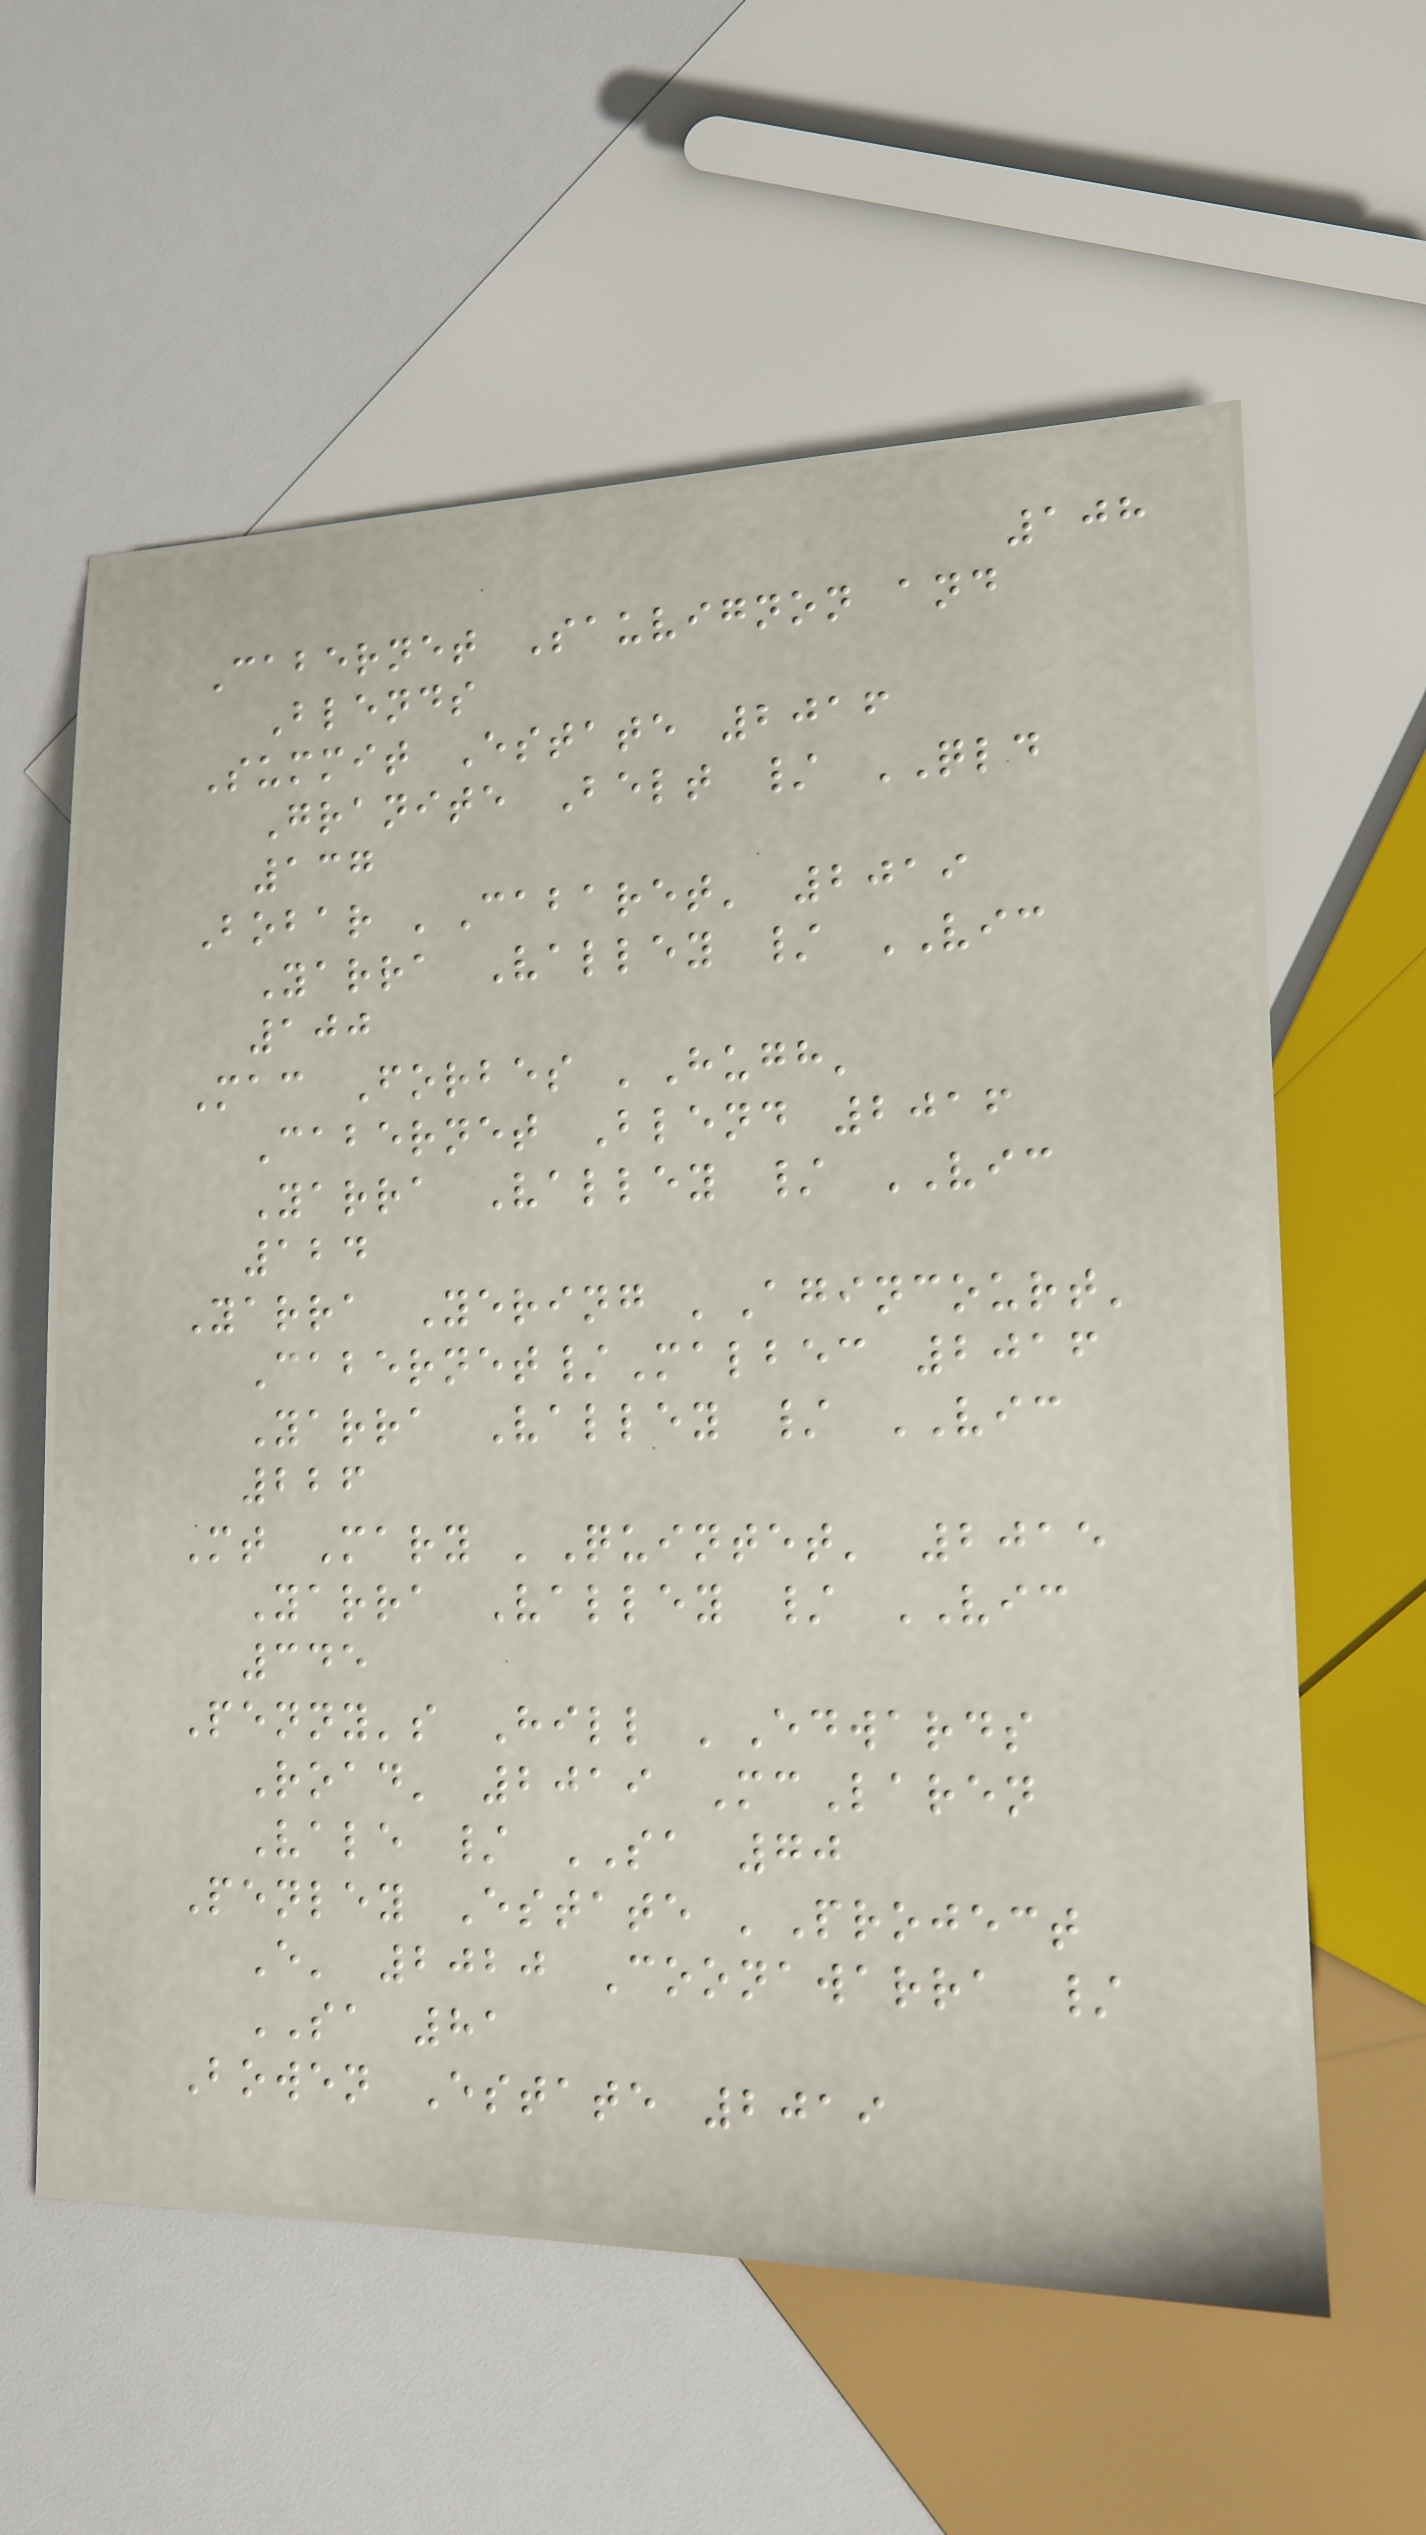108
Cabernet Sauvignon and
Blends
Summit Estate 2016
Granite Belt / QLD
137
Bobar 'Cabaret' 2019
Yarra Valley / VIC
100
Mac Forbes 'Hugh'
Cabernet Blend 2016
Yarra Valley / VIC
124
Yarra Yering 'Agincourt'
Cabernet/Malbec 2016
Yarra Valley / VIC
226
Mt Mary 'Quintet' 2015
Yarra Valley / VIC
345
Penny's Hill 'Edwards
Road' 2019 McLaren
Vale / SA 70
Penley Estate 'Project
E' 2020 Coonawarra /
SA 81
Bowen Estate 2019
